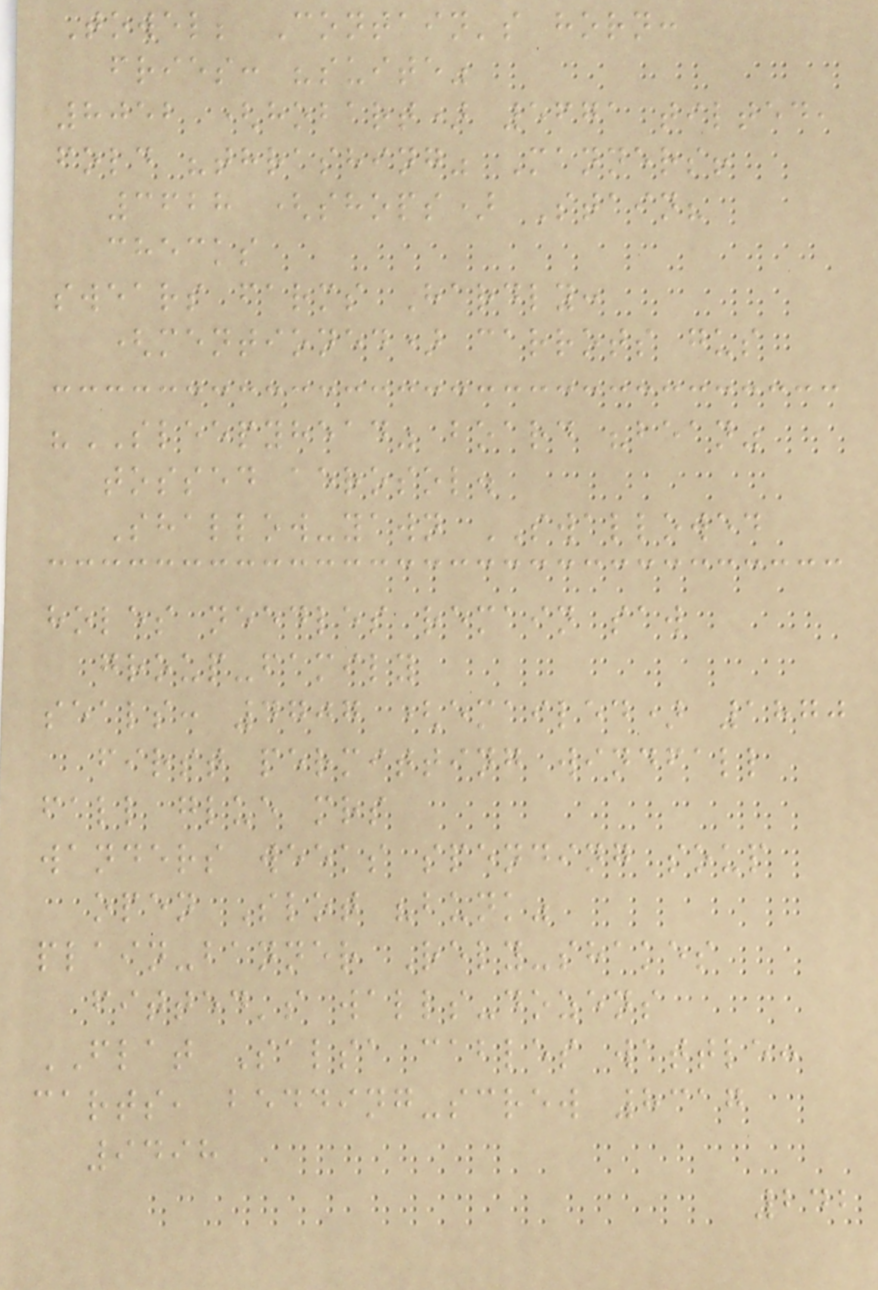Towel; Contain's horn:
fries: "suite"
8052 (hobart) 5671 tilted,
fold "thrashing" Manners!
3628 (shops) Stain?
checks
swears farms Hardly:
(mentioned) carrots gus
"SLEEPYHEAD" board "bean"
tossed aerosol.
Shallow-yawn SWALLOWED
holes needles remain saw
group-family
seals: 4707 (emailed) 1870
first permitting windfall
fall glue mrs
wanders weeks spending soup
open Slot "bunk"
plain-banner Rely-shakes
fitted's walls-dozens
FLAT Salsa cables wattle:
carts, bedding-screw 8317
9498
242
